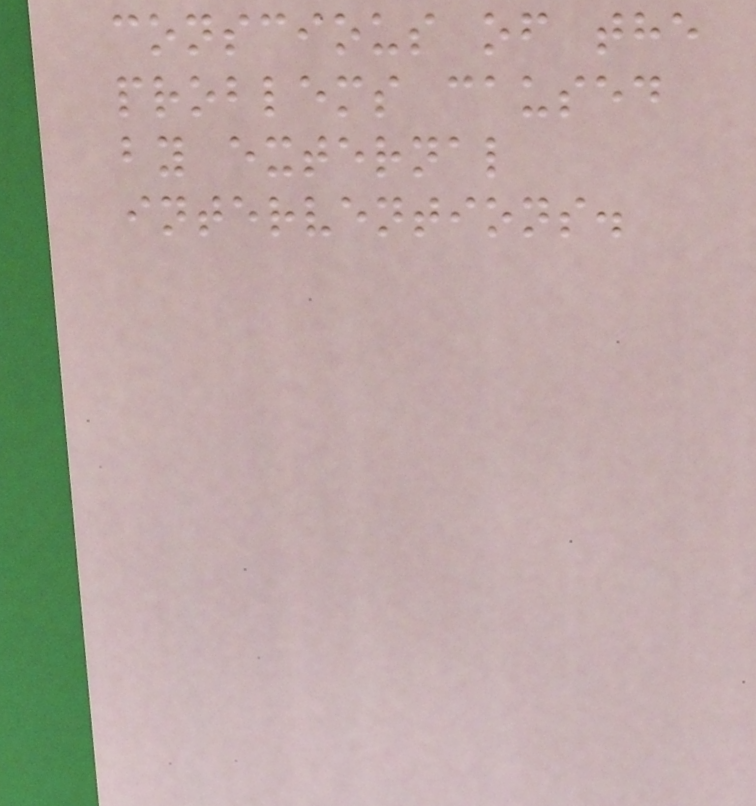conscious of the
problems caused
by external
interventions.
